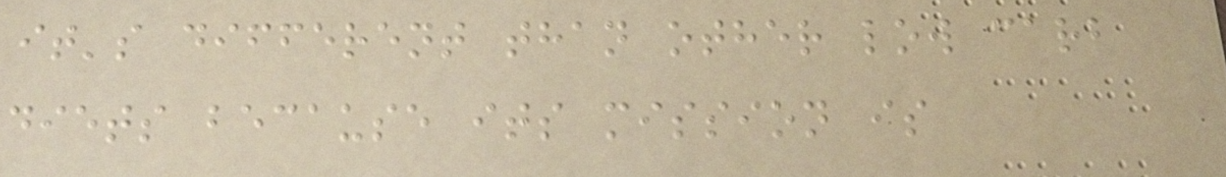it's different than other low carb
diets because its mission is
